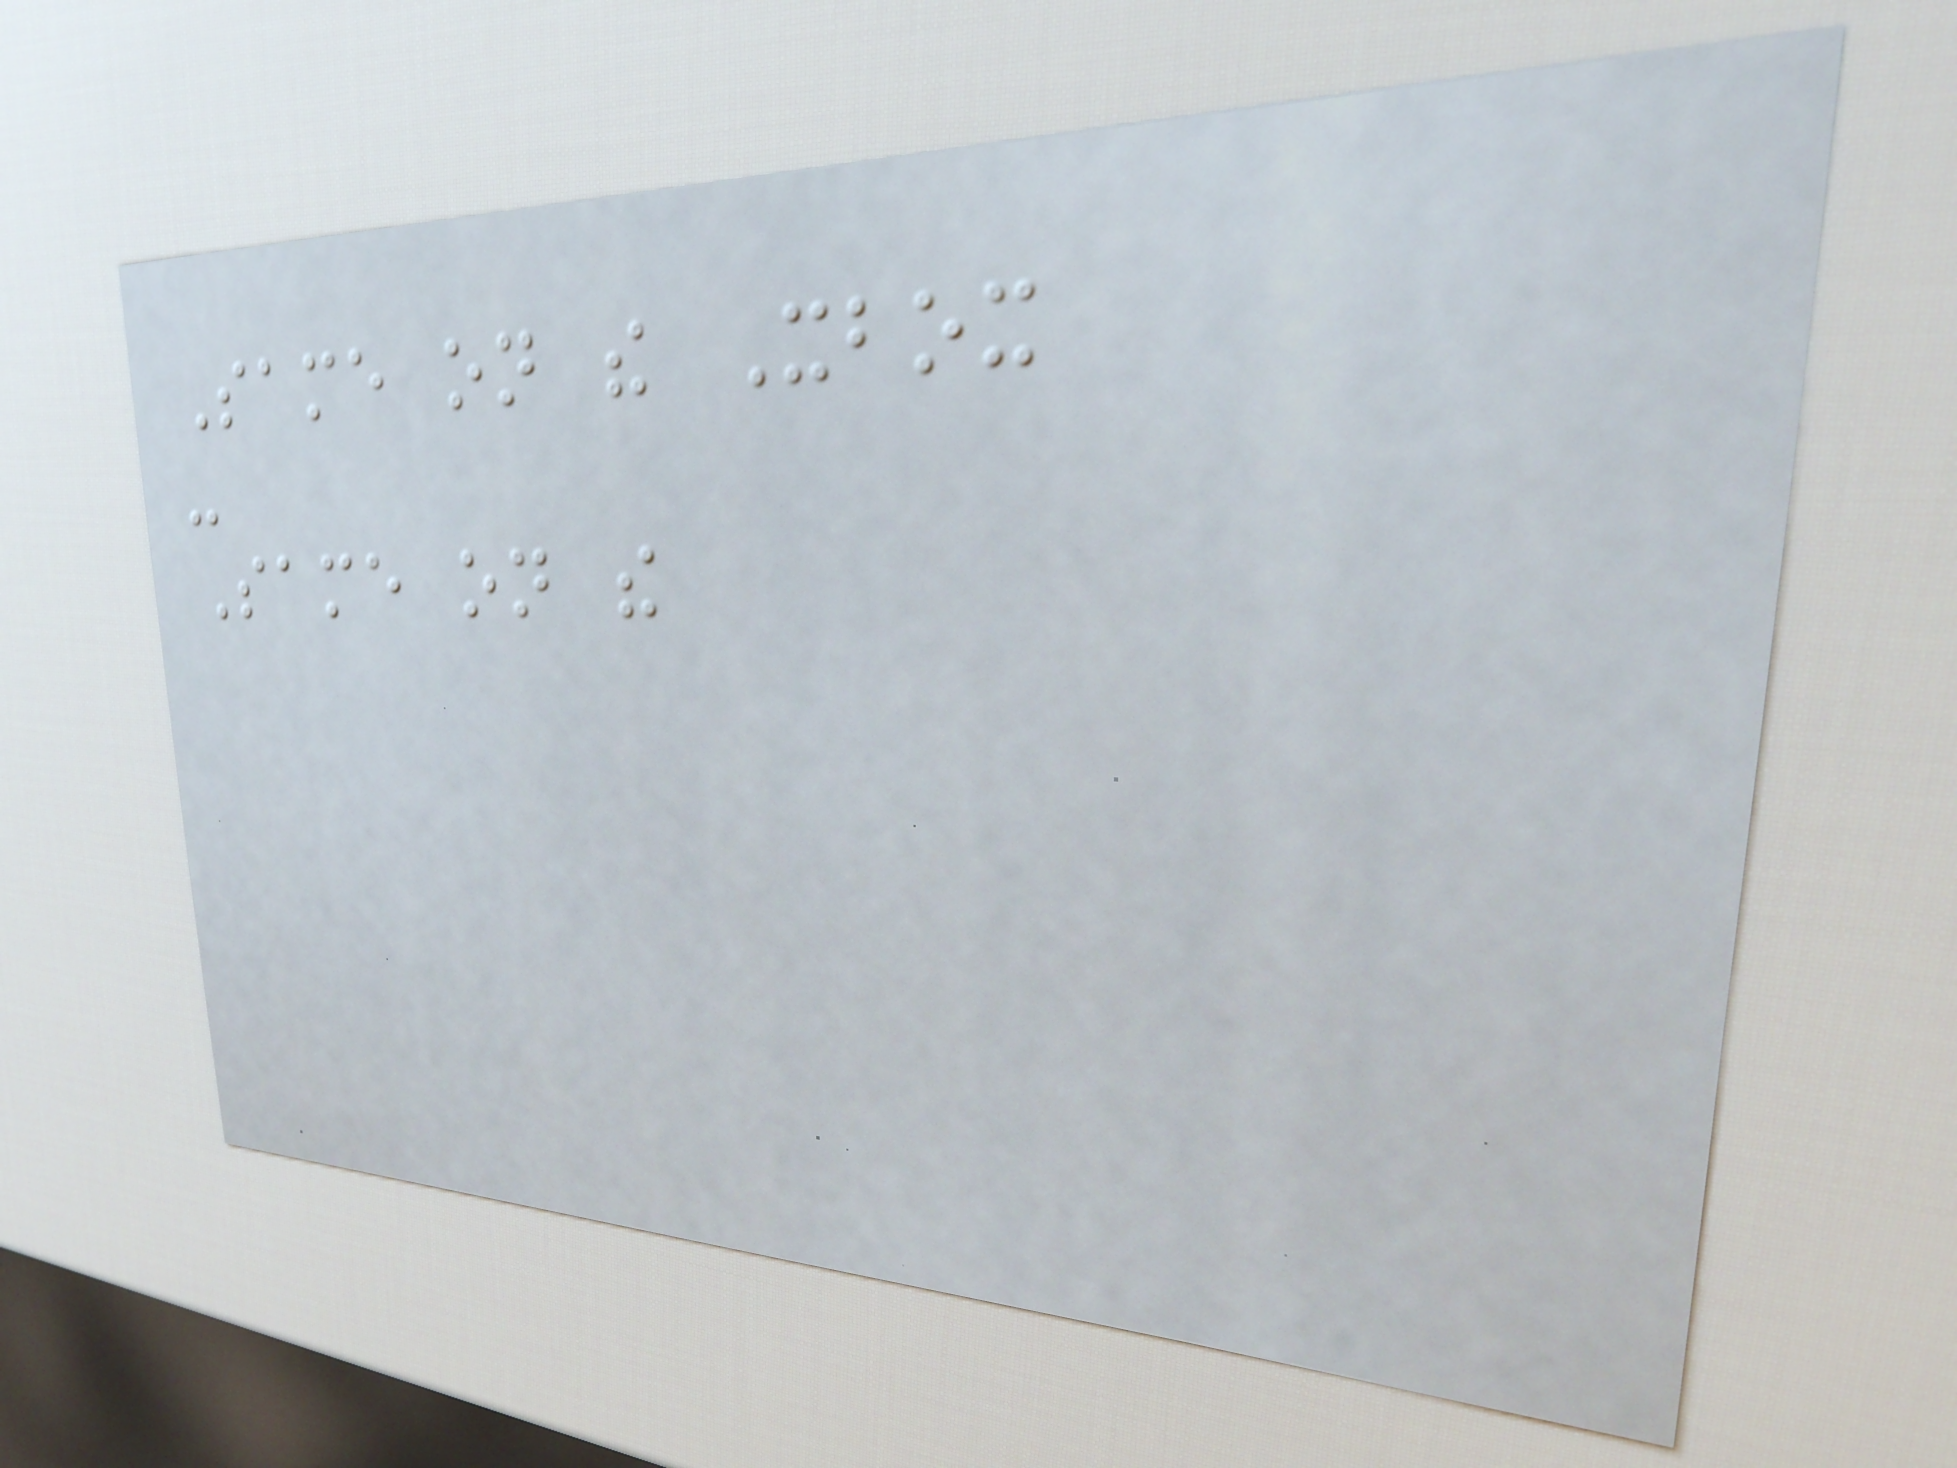Same on the Xbox
-
Same on the
